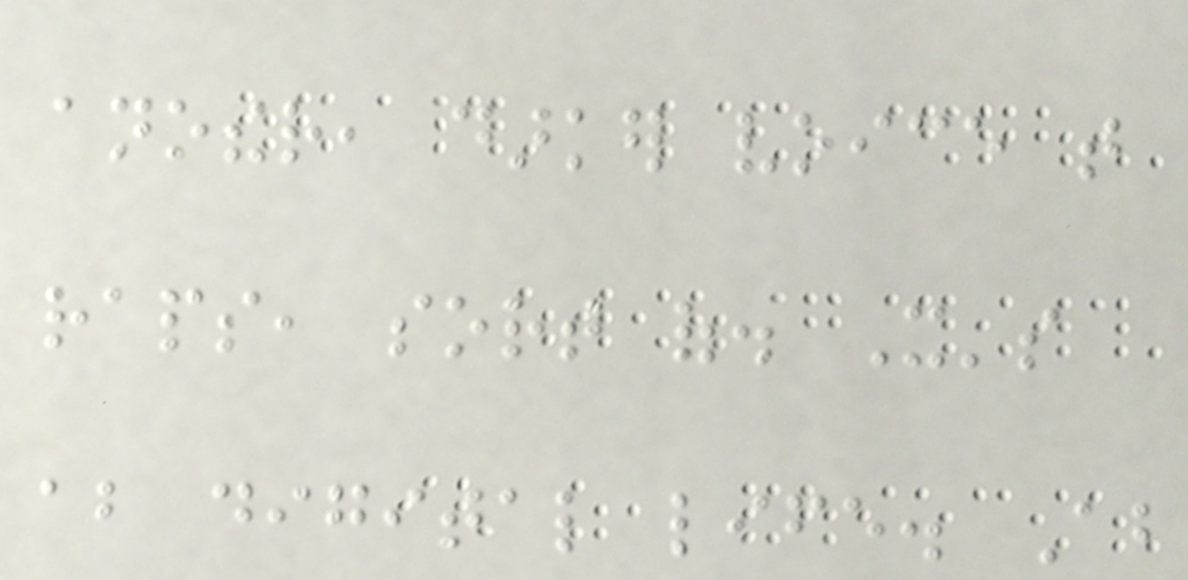another, darker voice that
raps, sort of. It's
about digital life. About
